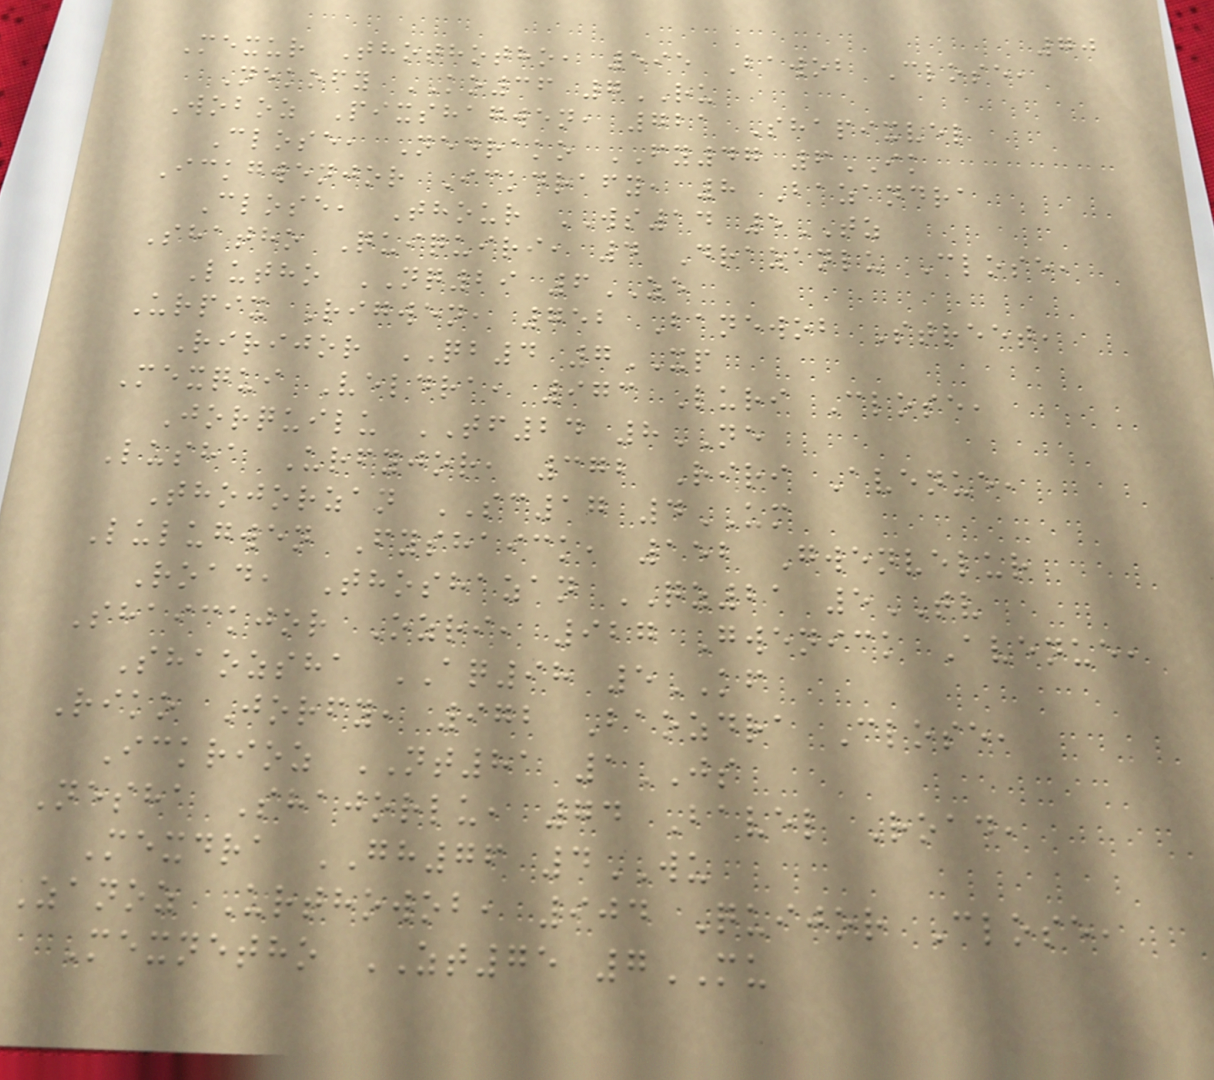70
Mexur Thothotho, 595 Bawob Close,
Nekofy KO36 7RU
Woboz Pixshagwen, 721 Shapixvel
Close, Nedrako FY47 6IK
Ickgwenjor Ickdrafy, 8 Bazandra
Close, Thour WS14 5TZ
Shatho Quiquiri, 4 Drazanlu Close,
Lutho NQ29 6ZE
Urpix Rigwen, 752 Banewob Street,
Ririjor QB4 7XP
Mexqui Veldra, 973 Luri Close,
Jorquilu TF24 8NE
Lusha Urfyjor, 372 Riri Avenue,
Thojorzan SC17 4UM
Lulugwen Fyshaick, 152 Gwenvelur
Road, Thoshazan QZ21 5TV
Shaickjor Ozri, 927 Gwenick Avenue,
Shaozsha AQ98 5KF
Riko Jorfy, 972 Baozdra Close,
Ickrioz NT81 1JS
Nesha Shajorlu, 74 Bavel Road,
Mexdra GH76 4WU
Zanoz Urthowob, 904 Quijor Close,
Mexnetho ZT75 7MU
